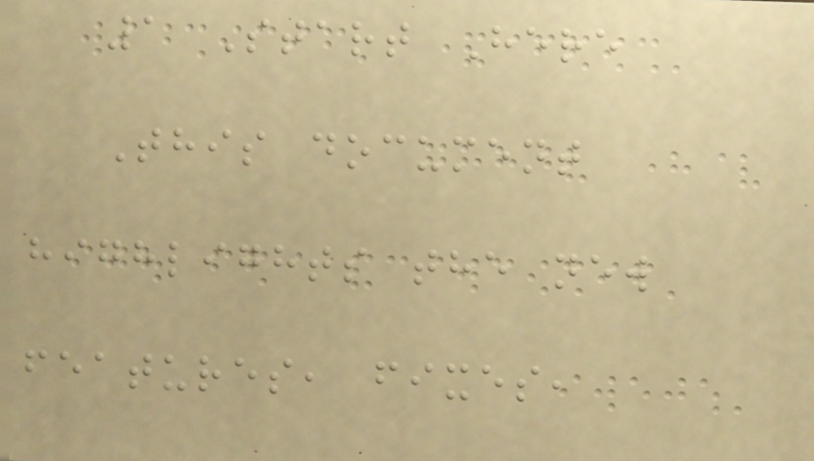1 Start Here
This document
highlights the new
features, fixes,
